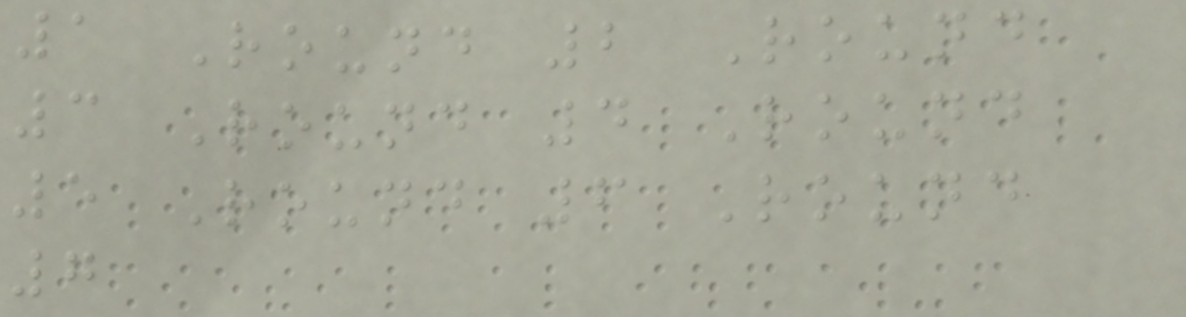1 Round 2 Round
3 Round 4 Round
5 Round 6 Round
7
